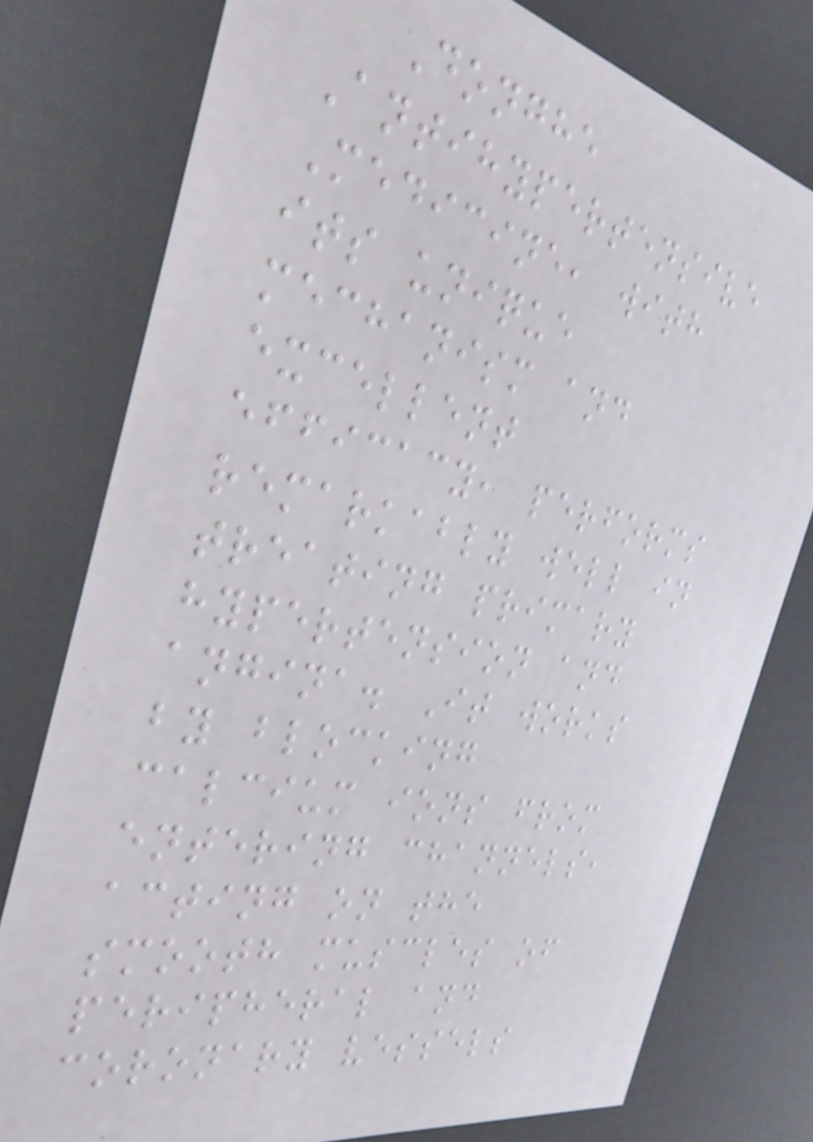Donghe
Antihypertensive
Medicine, with
its unique
mechanism and
excellent
efficacy, performs
remarkably well in
treating primary
hypertension and
angina. It works
by blocking
calcium ions from
entering channels,
acting on the
smooth muscles of
peripheral and
coronary vessels
